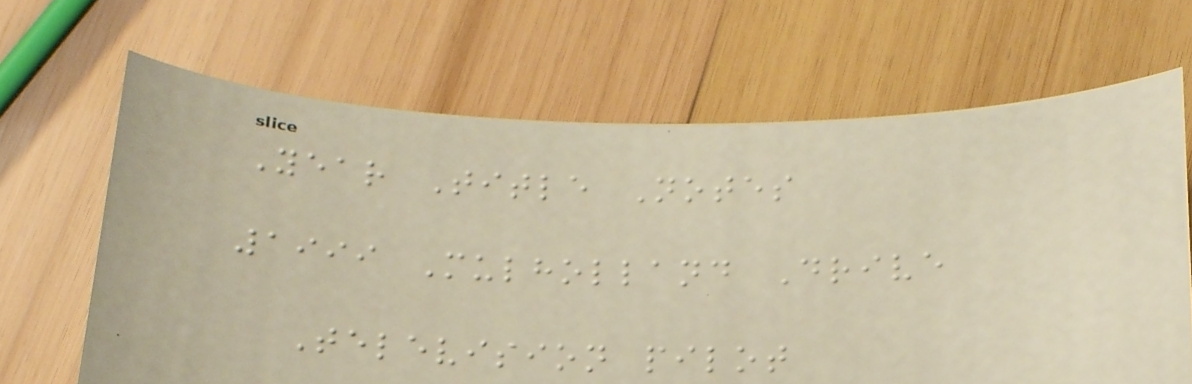Year Title Notes
1999 Mulholland Drive
Television pilot
